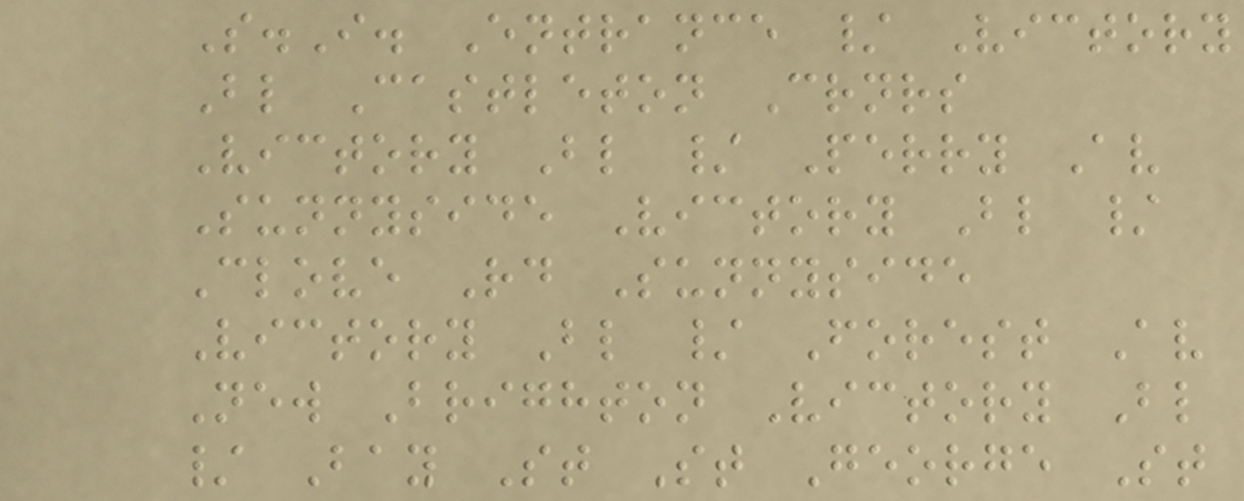S.I. Entrance / Victory
Bl Castleton Crnrs
Victory Bl / Perry Av
Sunnyside Victory Bl /
Clove Rd Sunnyside
Victory Bl / Forest Av
New Brighton Victory Bl
/ Bay St St George St
